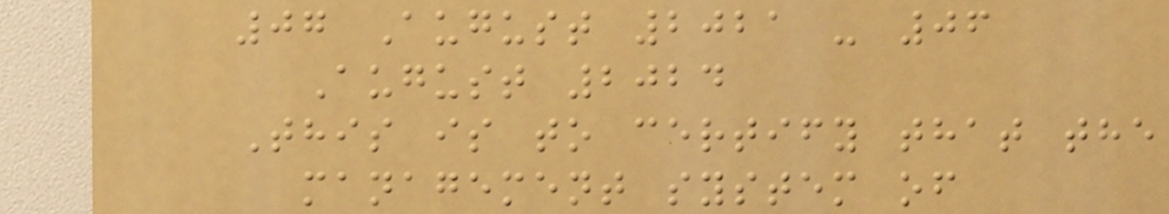07 August 2021 - 06
August 2024
This is to certify that the
management system of
